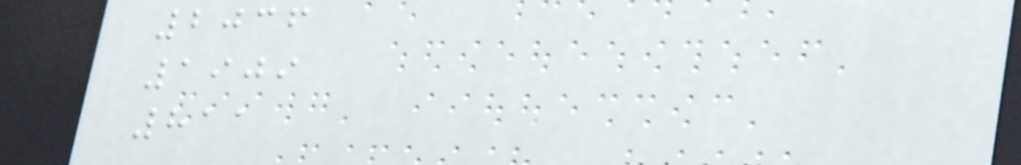2036
1909
811
